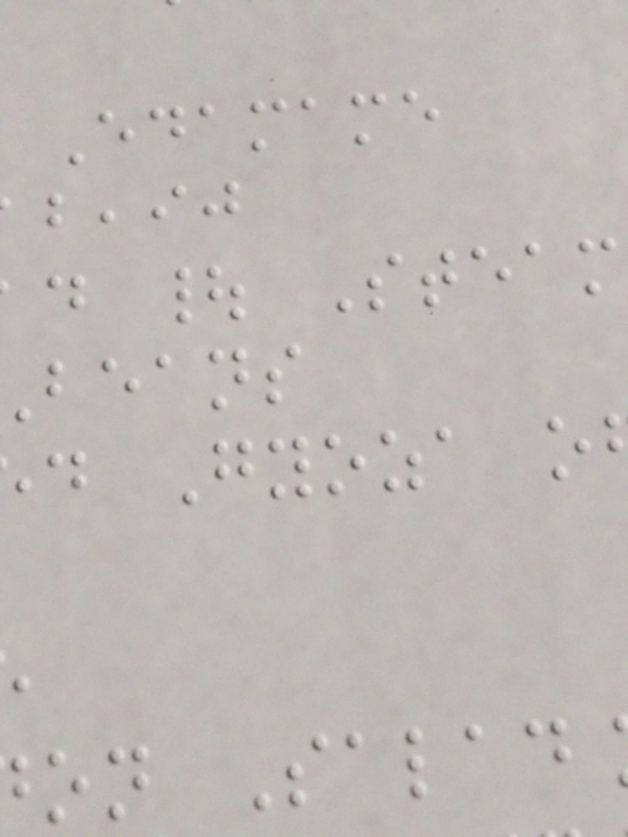Edamame
d | Steam
beans
d Gyoza o
on Salad
